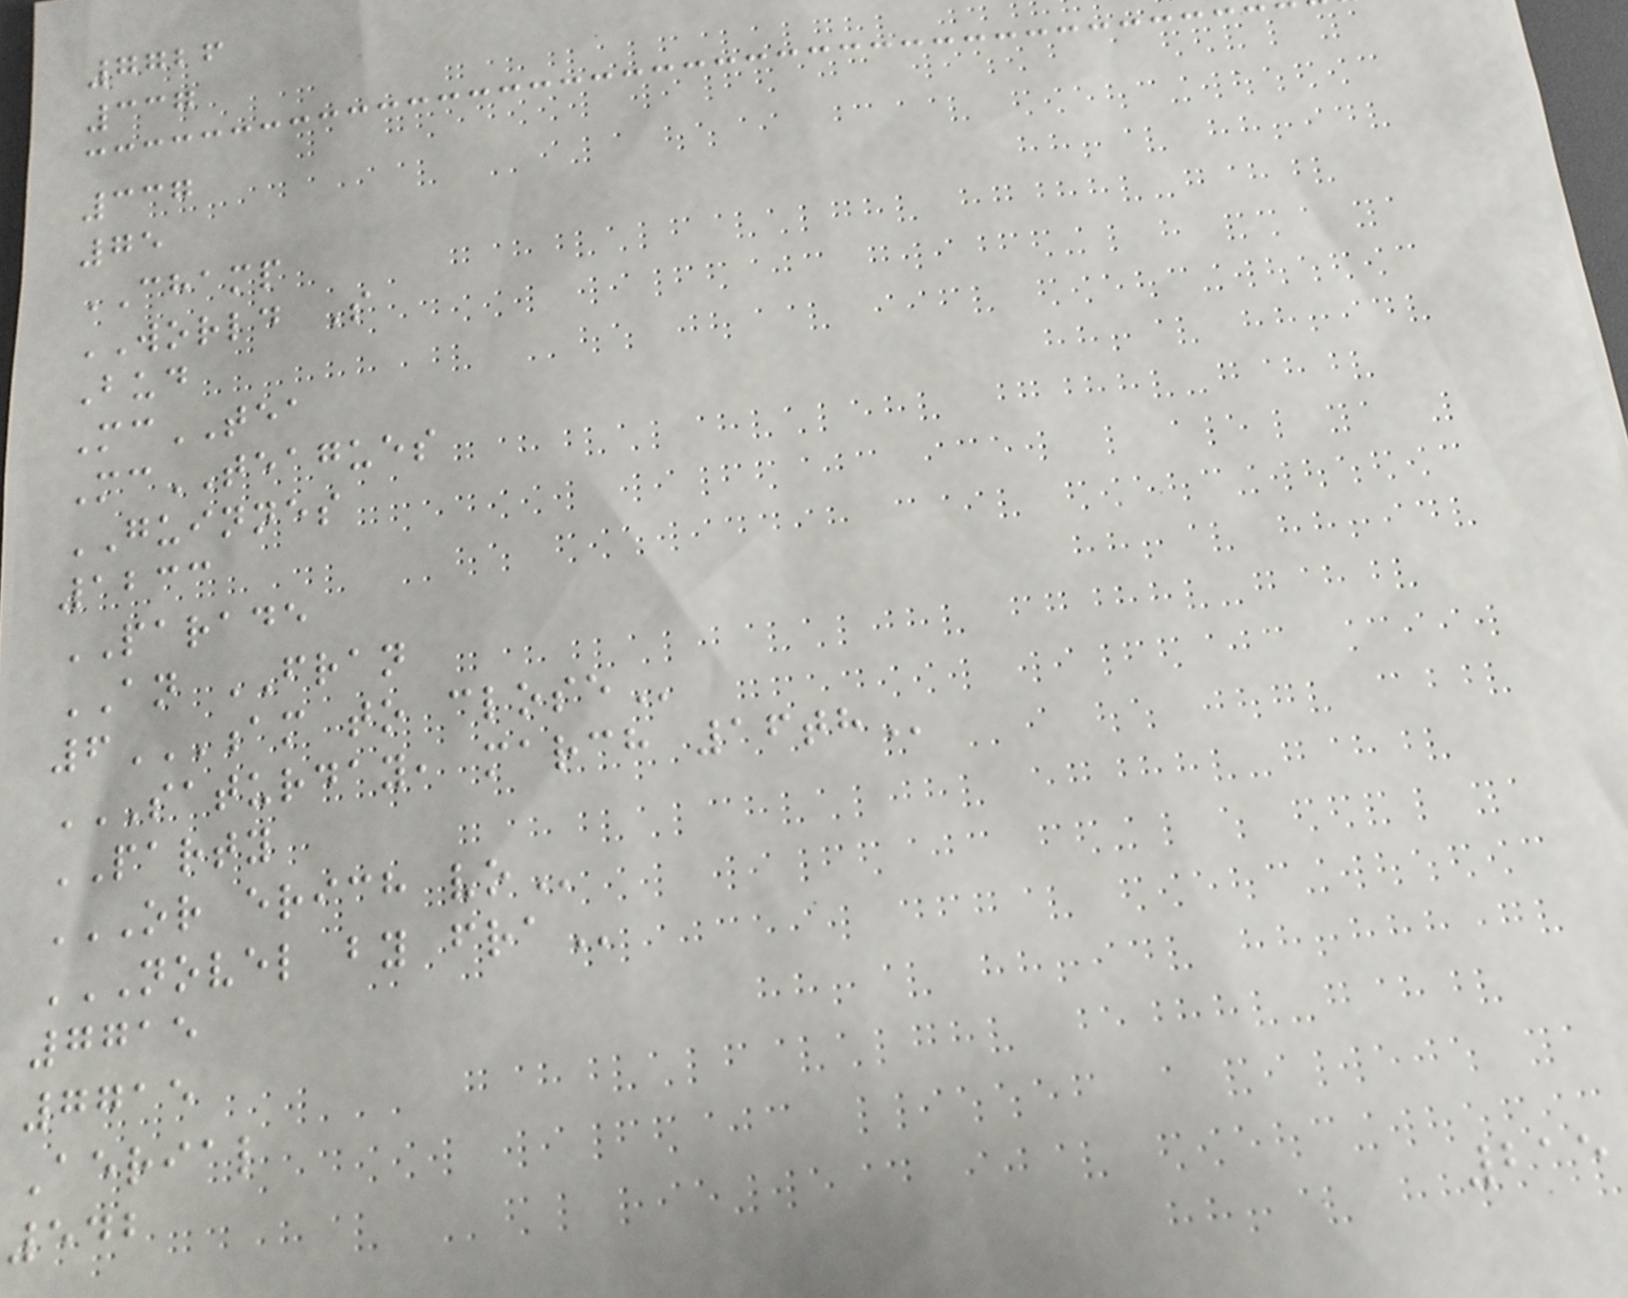7726
337
337
75
CHAMP
WORLD S
Bud
McTEA
McTEAGUES
GUINNES
1233
PARADE
AN FRAN
6AM TO CLOSE
SATURDAY, MARCH 16TH
PARTY
OR ERICH VO
NOVEL BY FRA
7715
7715
Aerial
542
215
